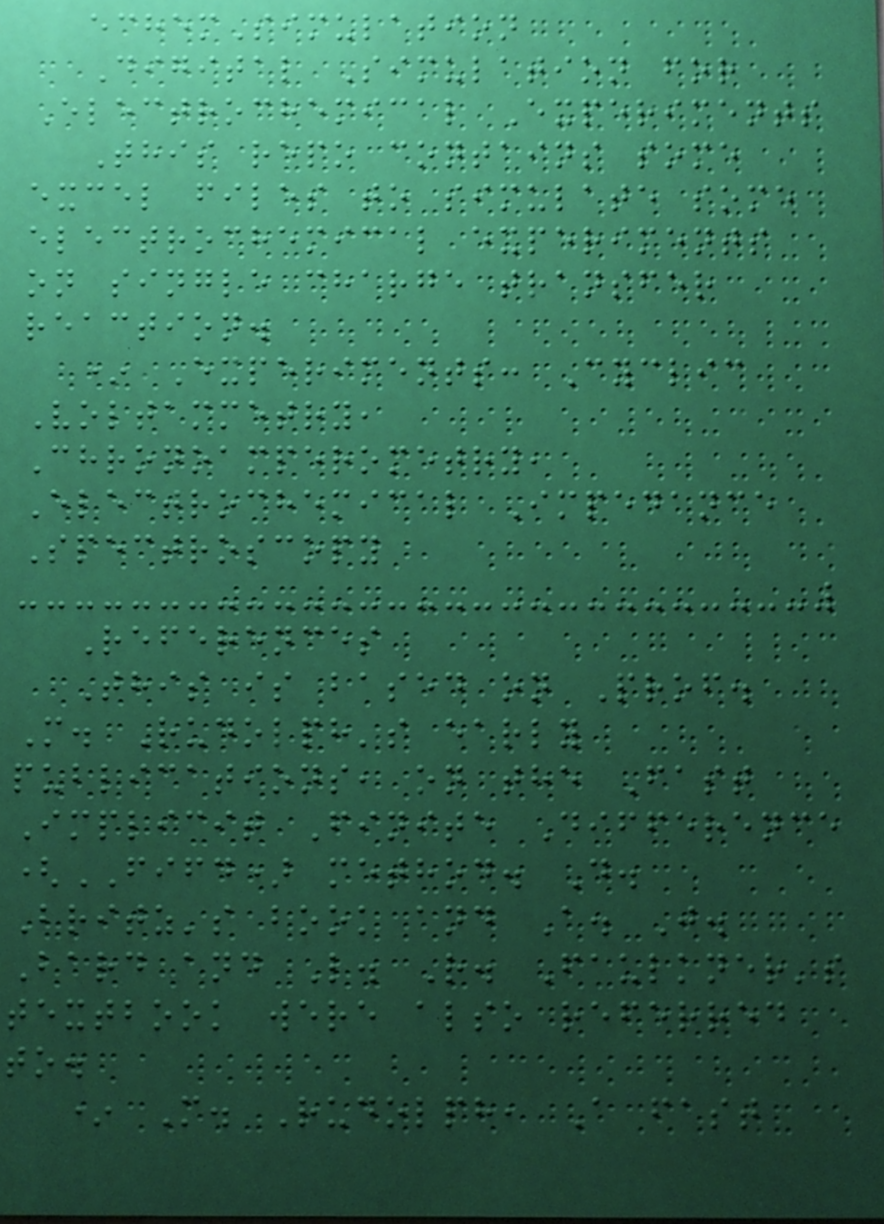echemSimulation
Digital Simulation for
Electrochemical Experiments
This repo contains some
excel files to simulate some
electrochemical experiments
on single charge transfer
reaction.
* Experiments: Cyclic
Voltammetry,
Chronoamperometry,
Electrochemical Impedance
Spectroscopy
References
This is based on Prof.
M. Rudolph's early
publications, on the Fast
Implicit Finite Difference
(FIFD) method. D.
Britz's book and A. J.
Bard and L. R. Faulkner's
textbook were also referred
to.
* M. Rudolph, A fast
